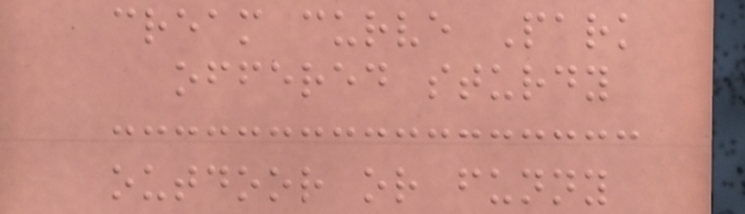cream curve Park
offered sturdy
outdoor or funny
